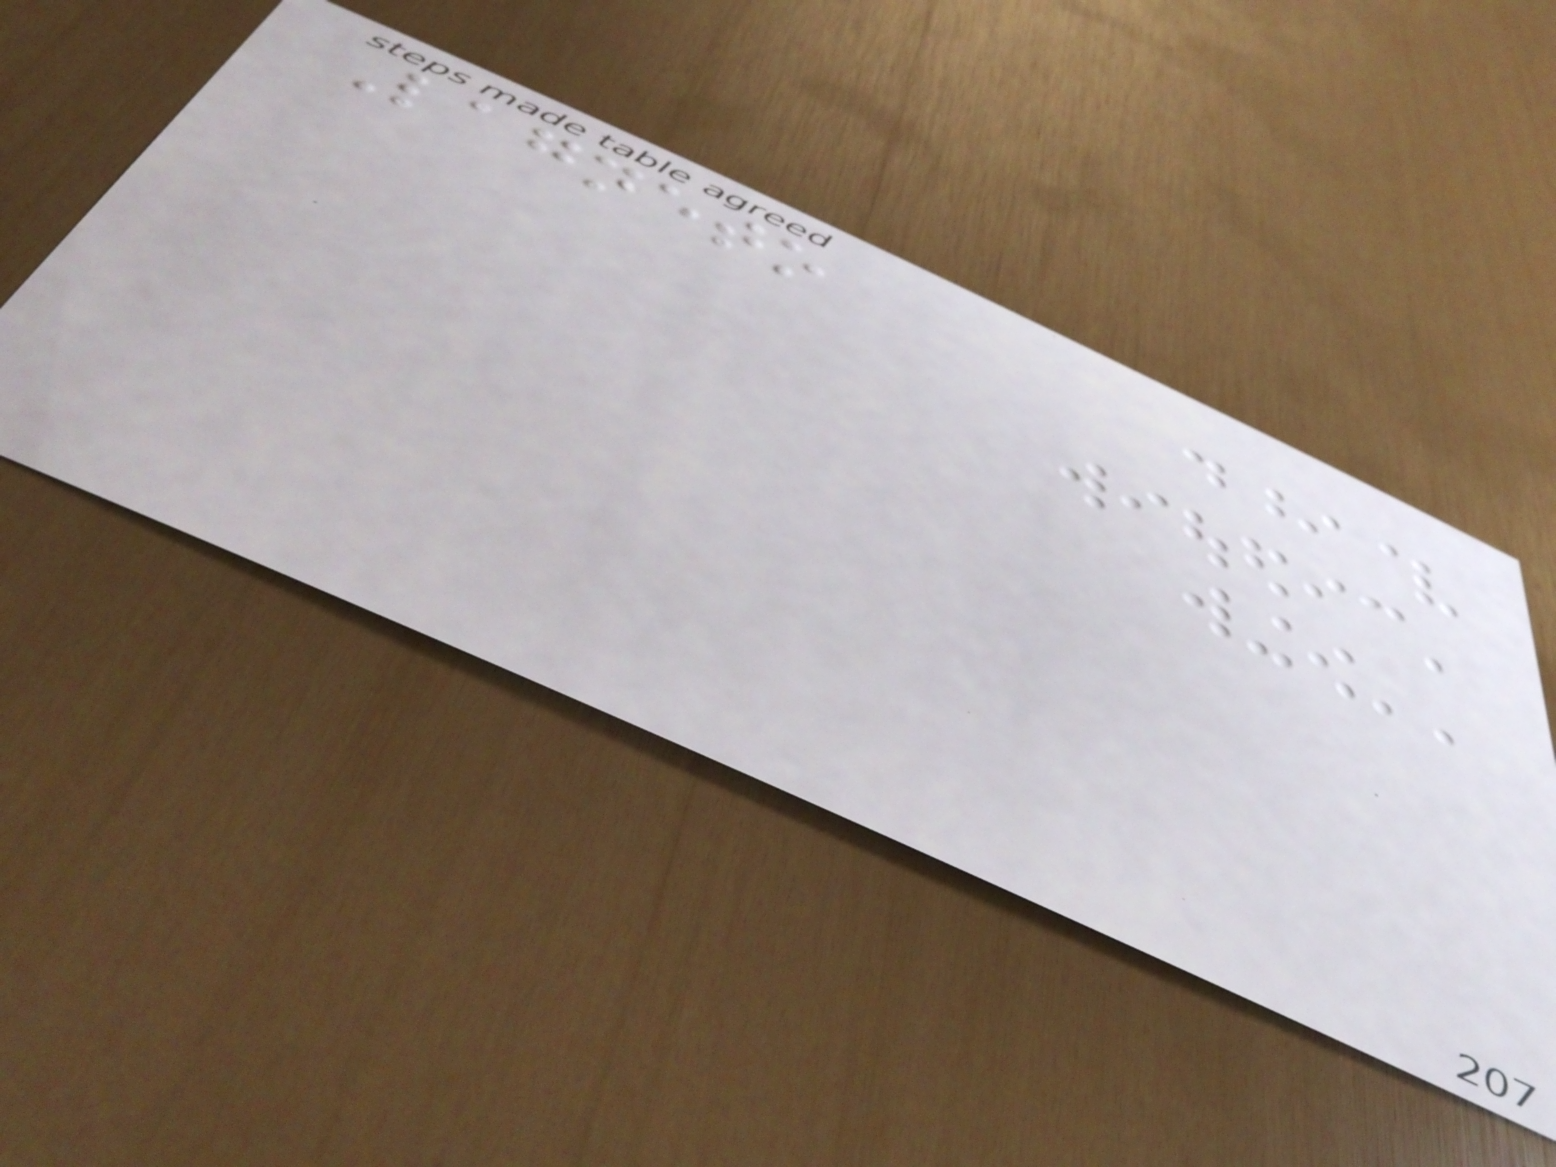Lagneto
